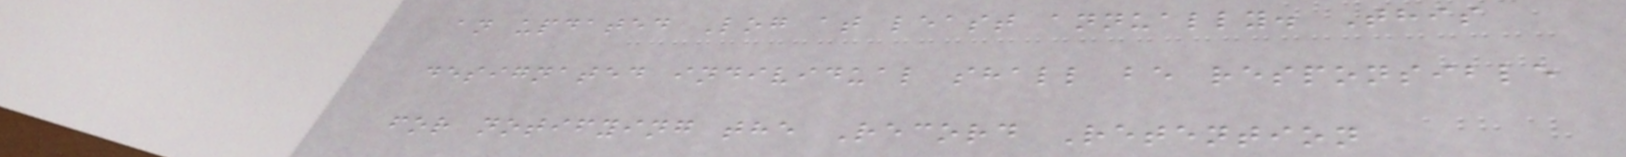an updated Log at least annually. This
designated individual shall be responsible
for notifying the Record Retention
